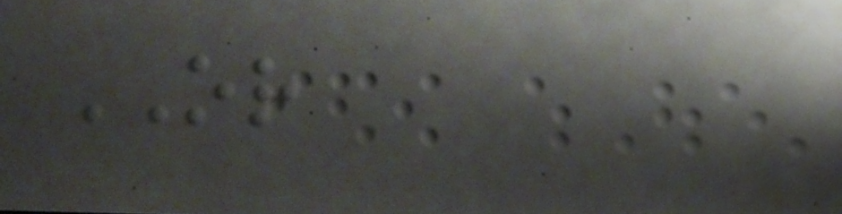OR
